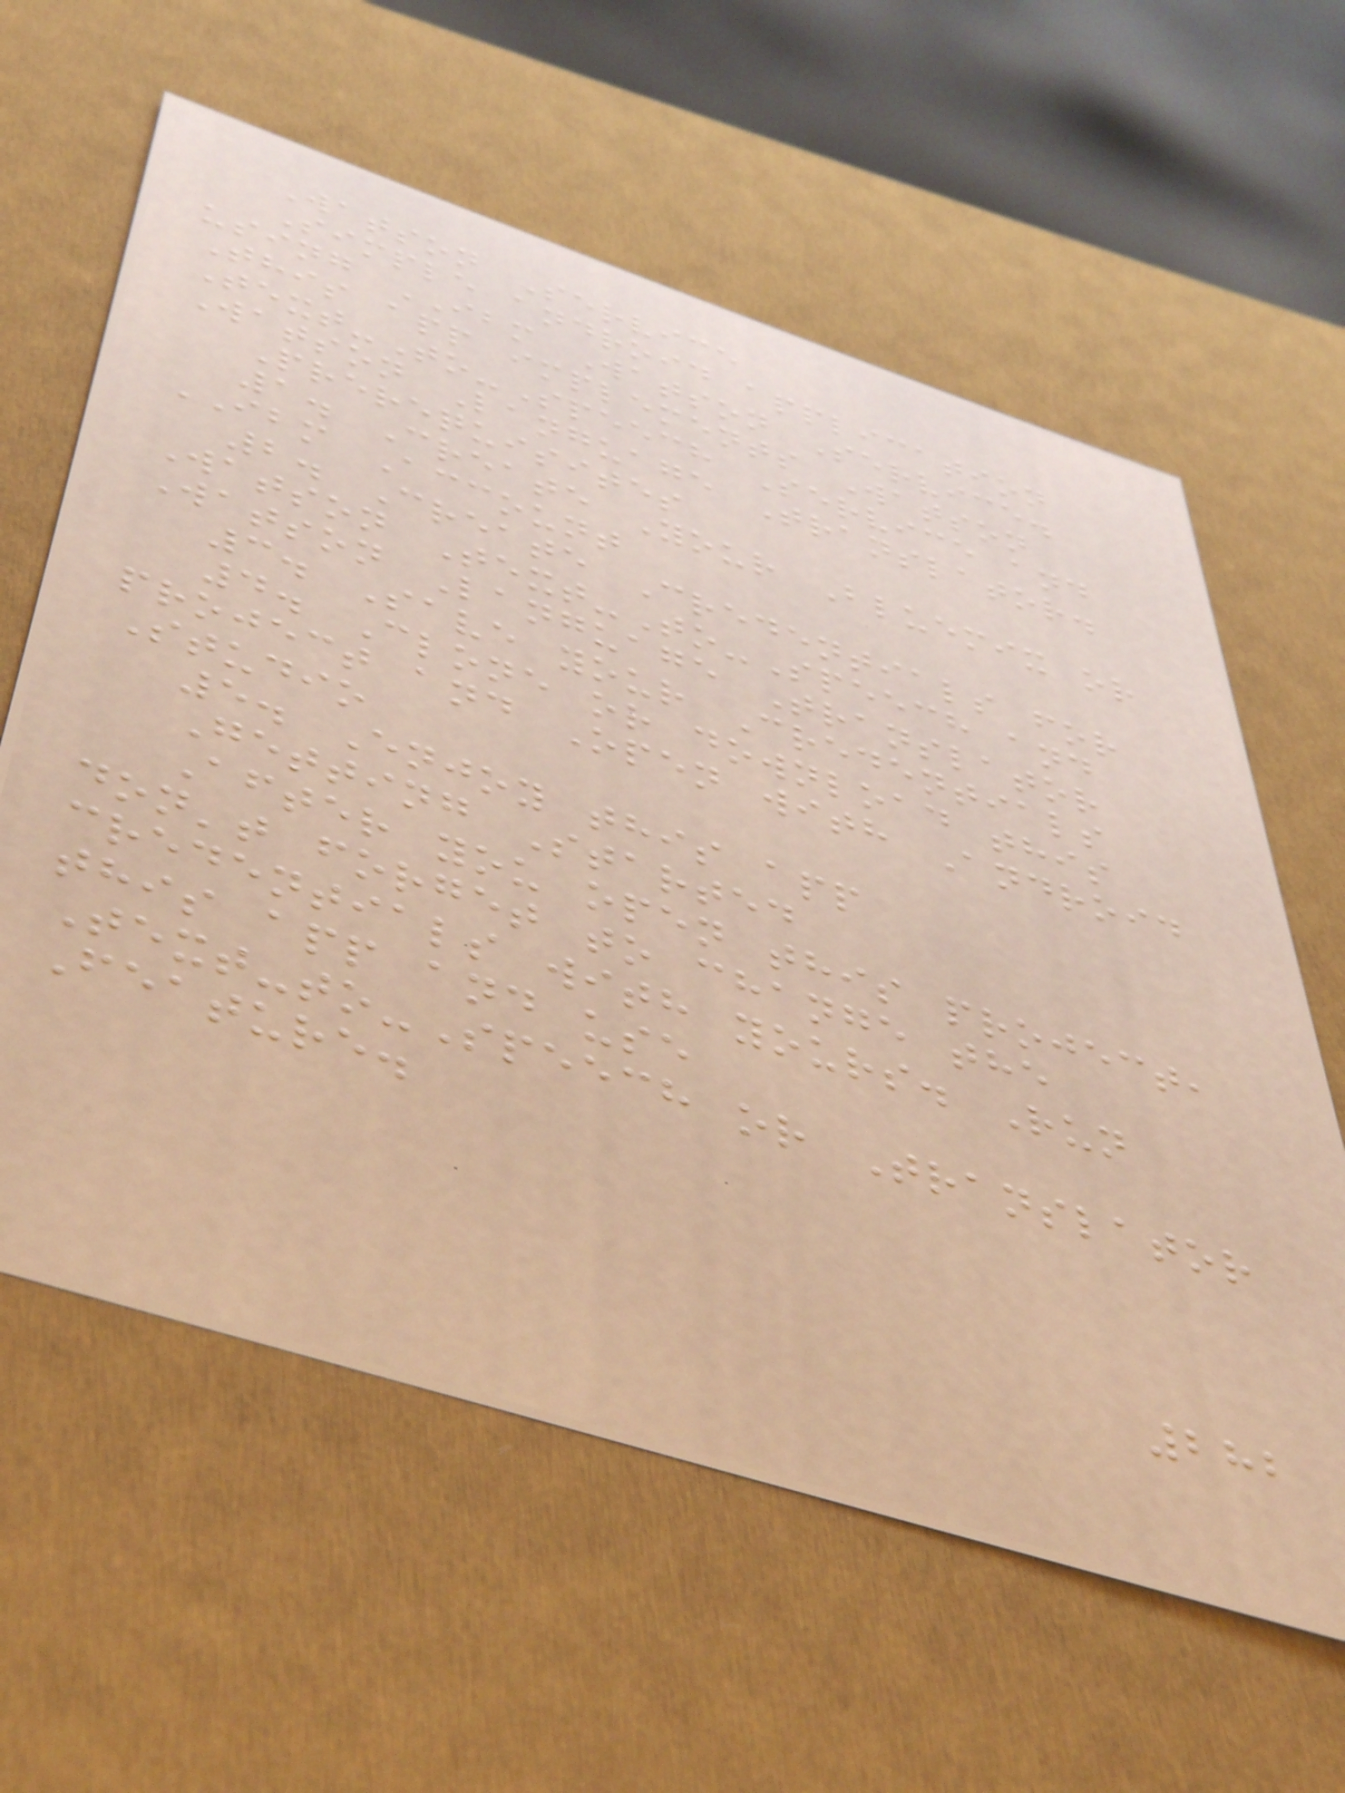Watson Service
Simple android application
using IBM Watson Service.
This app implements Watson
Text-To-Speech Service and
Watson Language Translator.
Prerequisites
1. Create Your Bluemix or
IBM Account
2. Create Credentials for
Watson Text-To-Speech and
Watson Language Translator
3. Save your Credentials
4. Clone or download this
project and Open with Android
Studio
5. Enjoy this app
Getting Started
After you open this project,
don't forget to change the
credentials with yours. Run
this app and use
Text-to-Speech or Translator
Feature.
282
